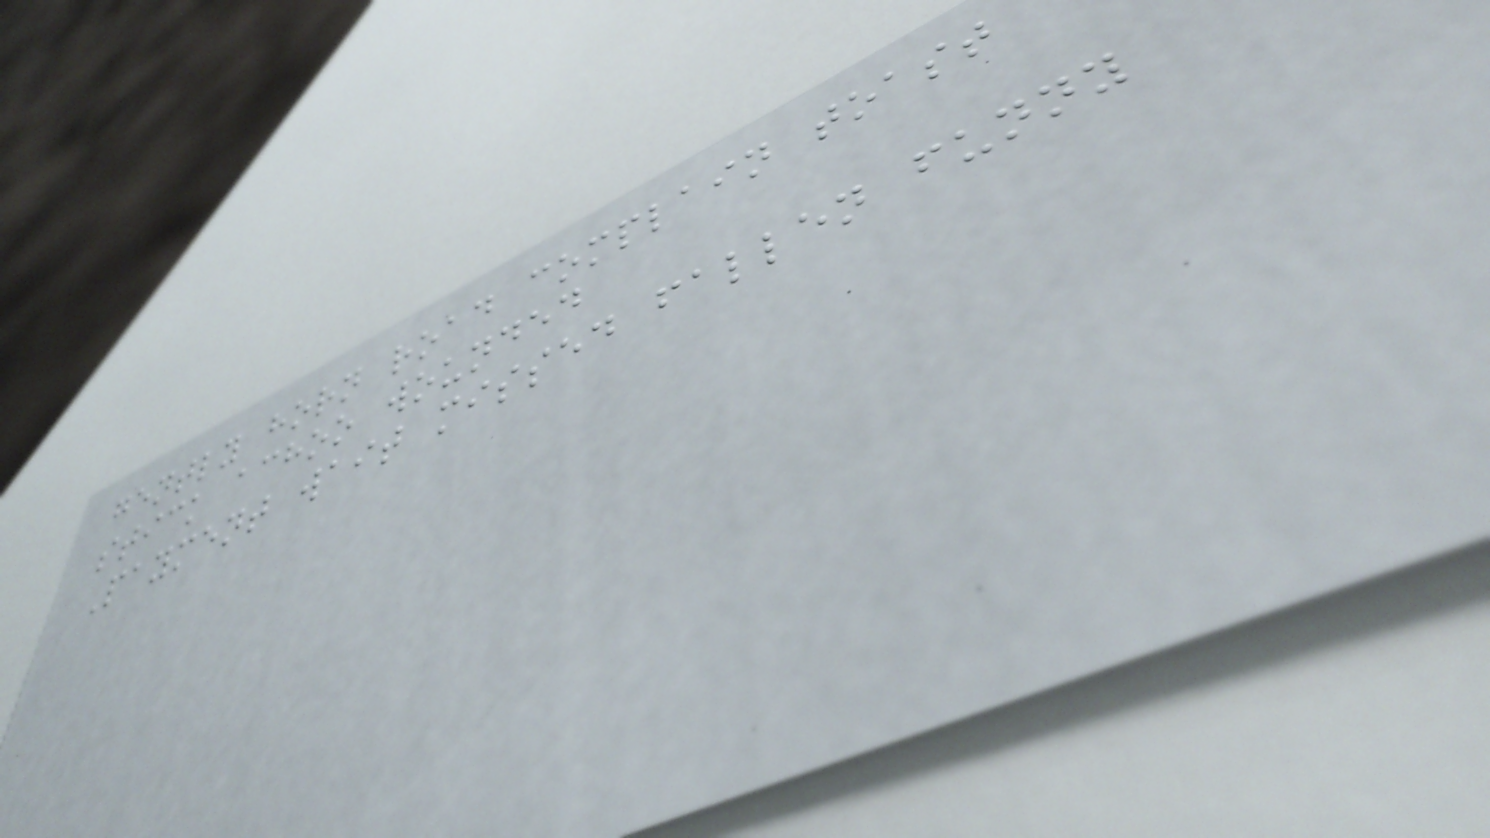gently horn road complain toast
stick achoo wounded
Payment wait missed fallen funny
